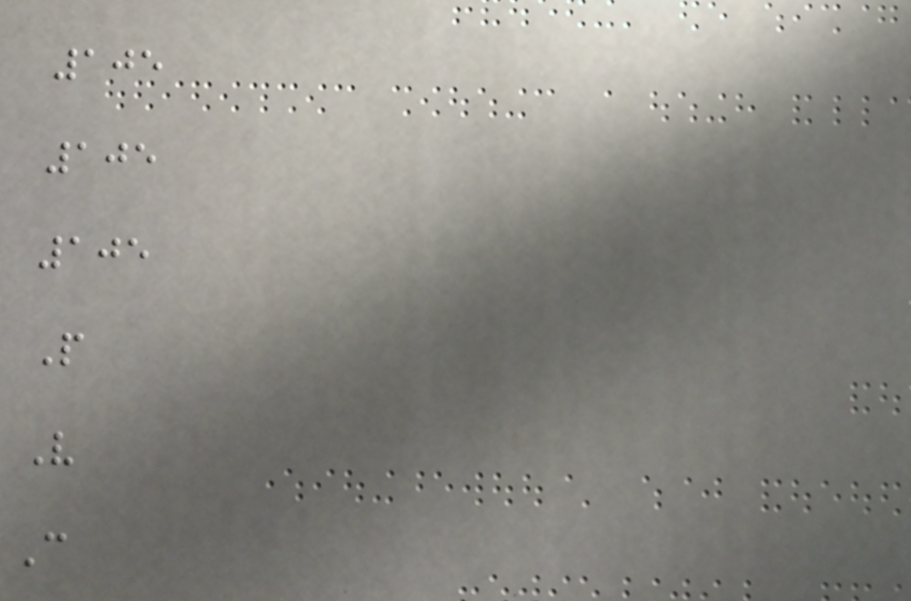105
105
105
P
V
C
